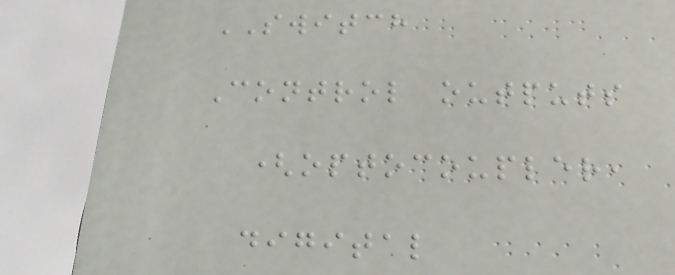SWITCH
Control outputs
(optocoupler,
digital
